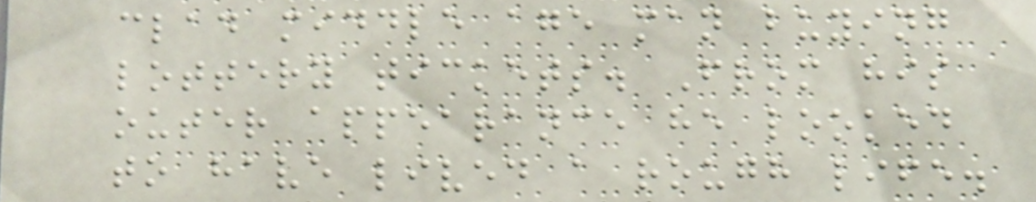clad middle age man buying
lottery tickets. From his
outer appearance he looked
to have lived a rough life.
